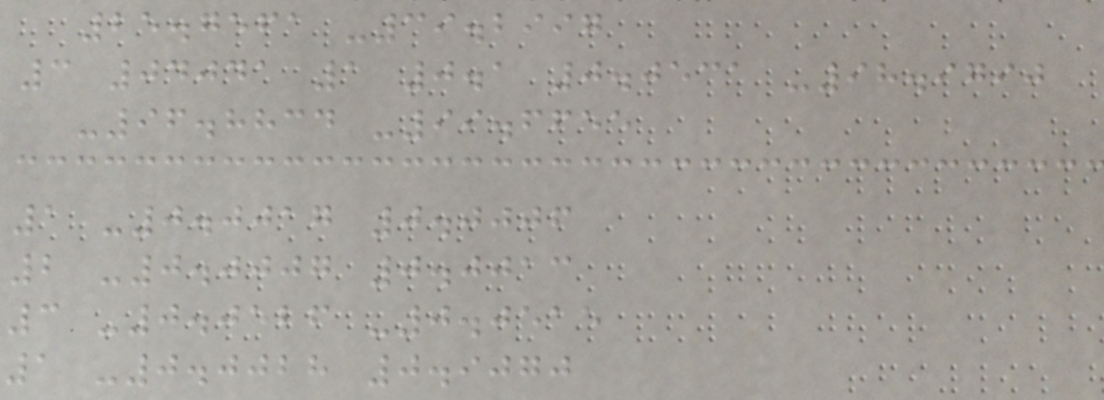25.7561 -39.2997
3 04041 1 0.1 0.0531 -98.9790
-96.8834 -99.6655
1 -0.0017 0.0006
2 -0.0007 0.0013
3 -0.0526 -0.0515
1 -0.0028 0.9070
